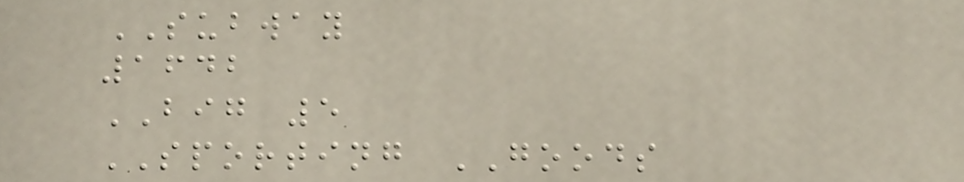SUBWAY
1642
BIG 5
SPORTING GOODS
